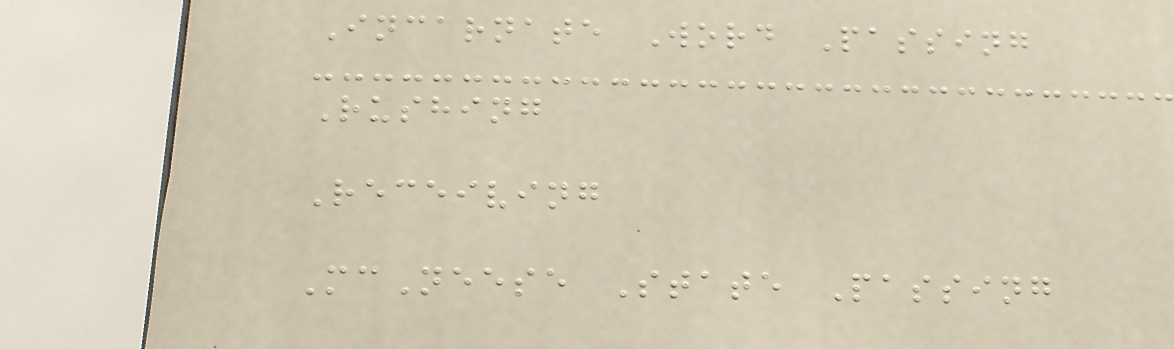Incarnate Word Passing
Rushing
Receiving
McNeese State Passing
